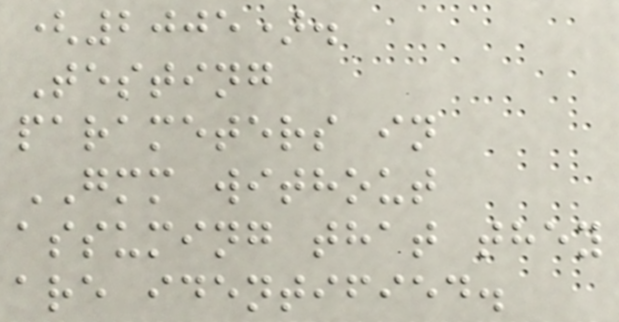(2005).
Testing
parameters in
GMM without
assuming that they
are identified.
